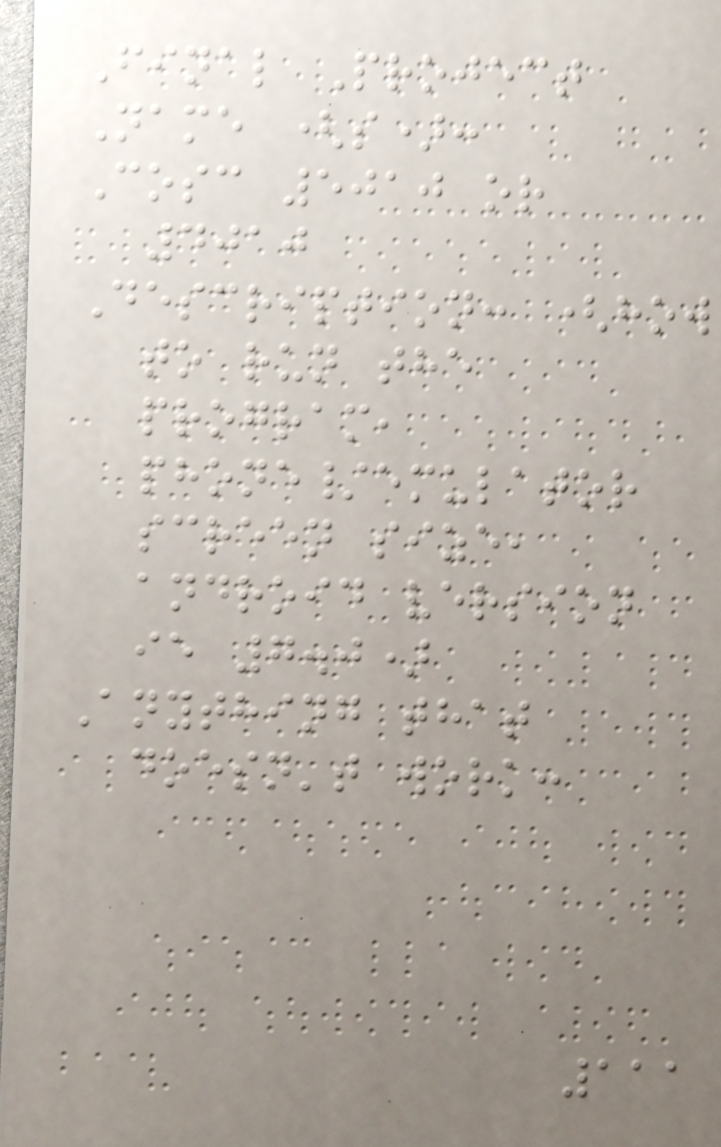Final Project
Name (s):
Cosc 5010 or
4010
Description: (how
to run the
program,
phone/emulator
screen size,
android version
ie 7.0)
Anything that
doesn't work:
111
